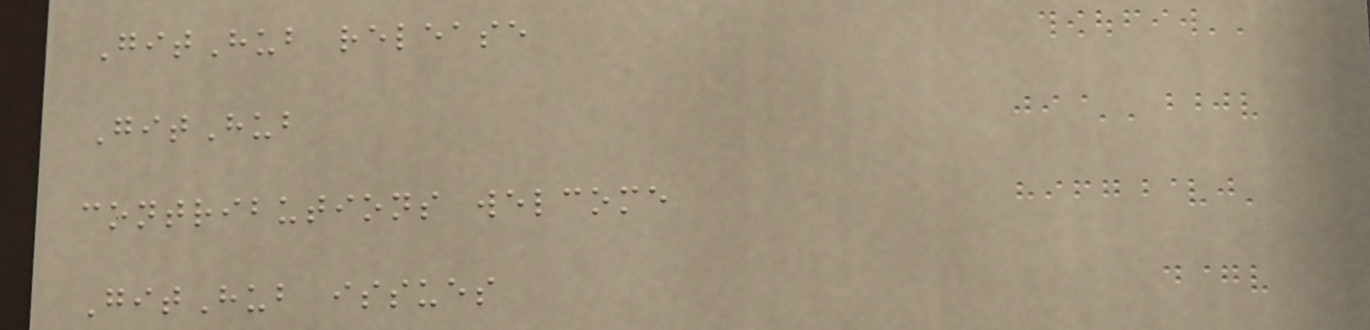GitHub release
GitHub
contributions welcome
GitHub issues
